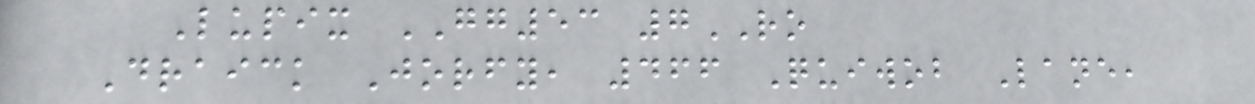Lupix GG53 7RO
Draick Jorfy, 466 Quiwob Lane,
